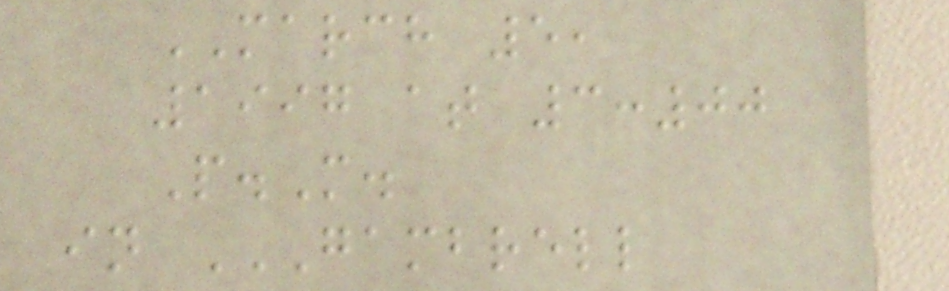MARCH 5,
1997 at 3:00
P.M.
in GAMBRELL
